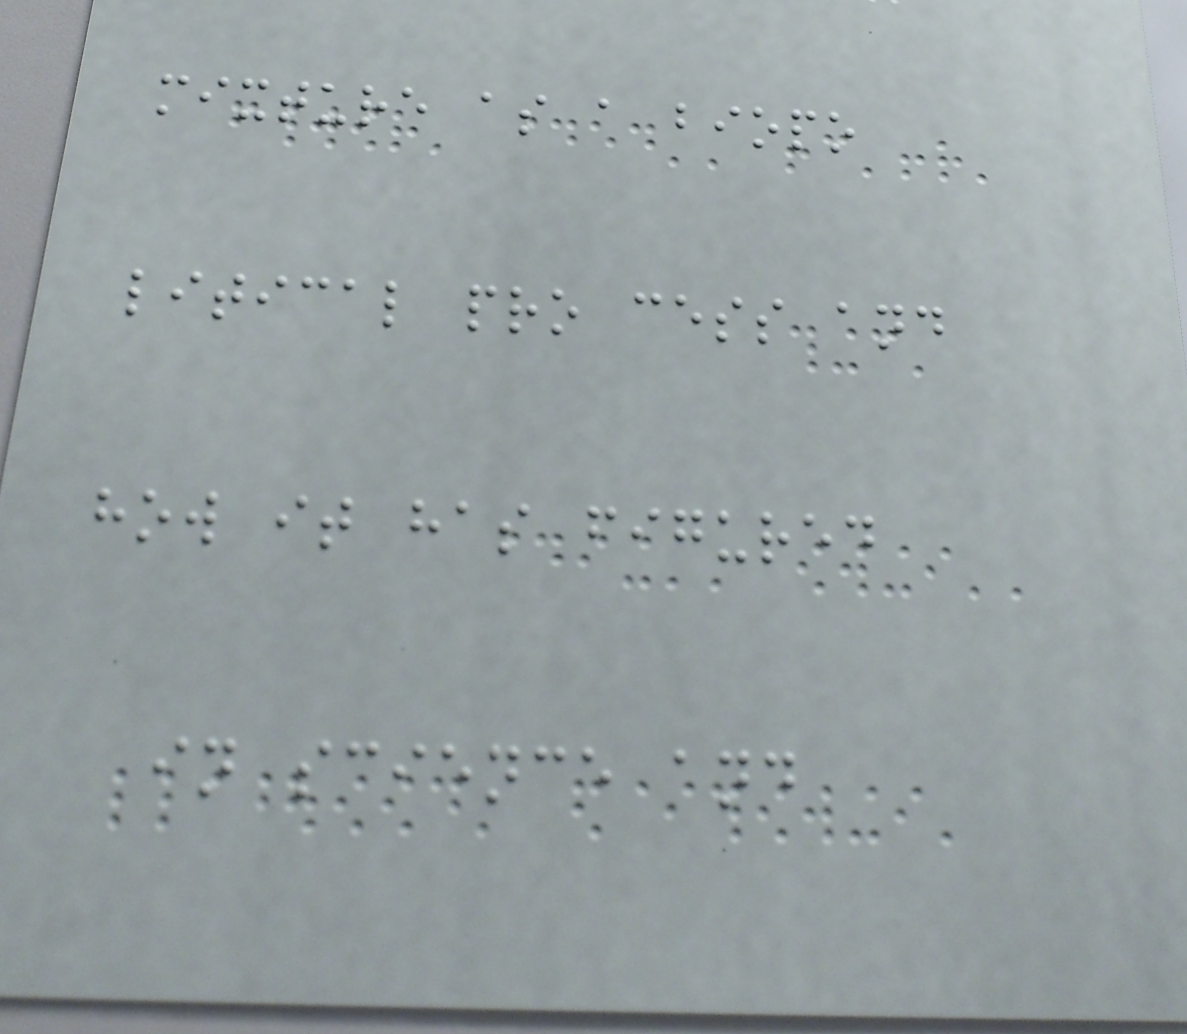mixture as a biopo
litical pro cess and
how it has figured
in science and
